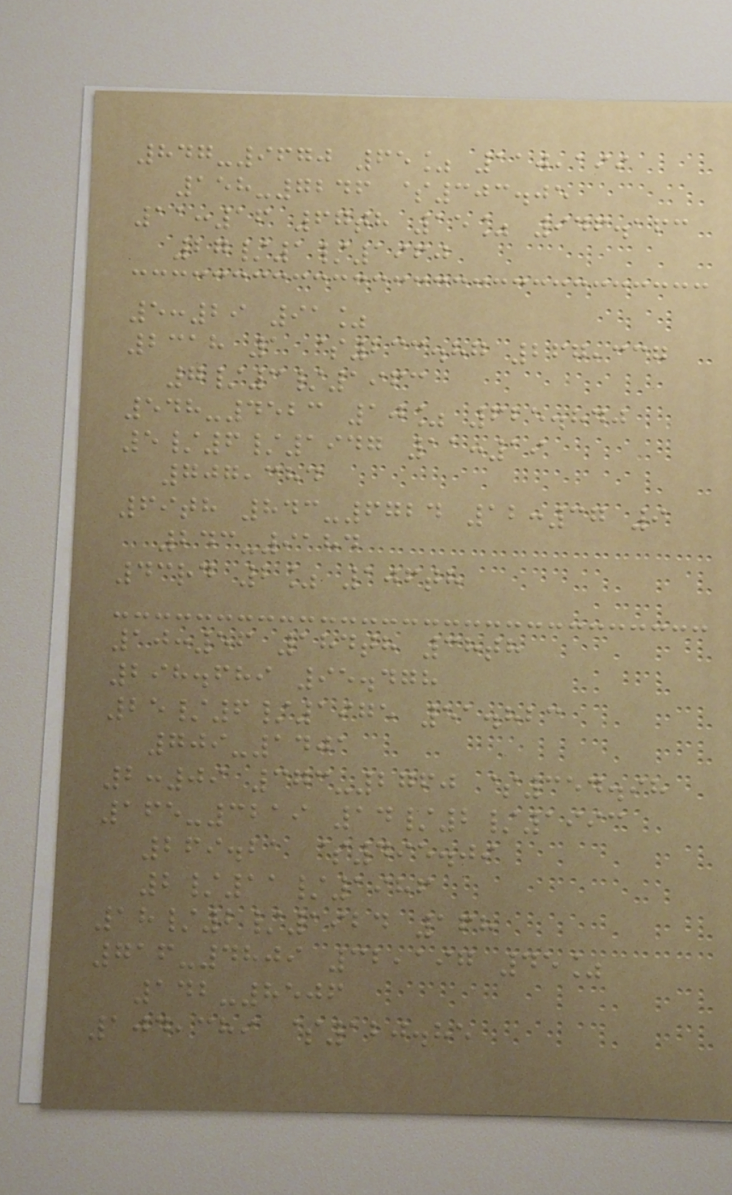847-9670 65% 110,199
158-7246 $303.05
11:16 67th 15% 946.163
27/1/1960
5:29 91%
2318 1 $233.87 267,337
7/3/1963
548-4523 10% 625.840
5/6/1947 11:19
707,384
69th 843-6724 12:37 9
243-9184
43rd 2% 106th
10:56 184th 38th
298.689 95.478
25/6/1975 51.823
709-1401
2:09 373-2760 $354.98
165-3219 14/2/1993
269.21 $495.09
2/11/1986
18/2/1924 168
716-4809 32,197 45%
142-8506
104,389 $120.85
